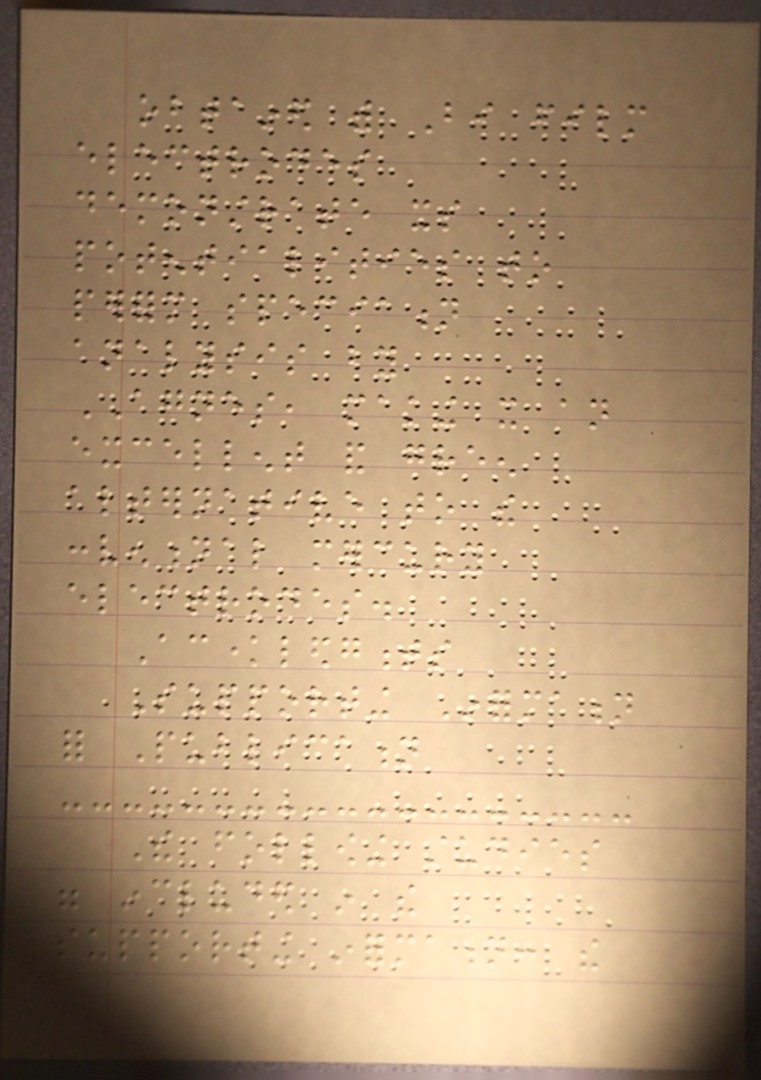obtained with Bi film
electrodes
demonstrate its
potentialities to
perform speciation
analysis by
AGNES, making it an
excellent and green
alternative to the
conventional mercury
electrodes.
Acknowledgments
Supporting Information
for Publication
The following studies
were included in the
supporting information: the
